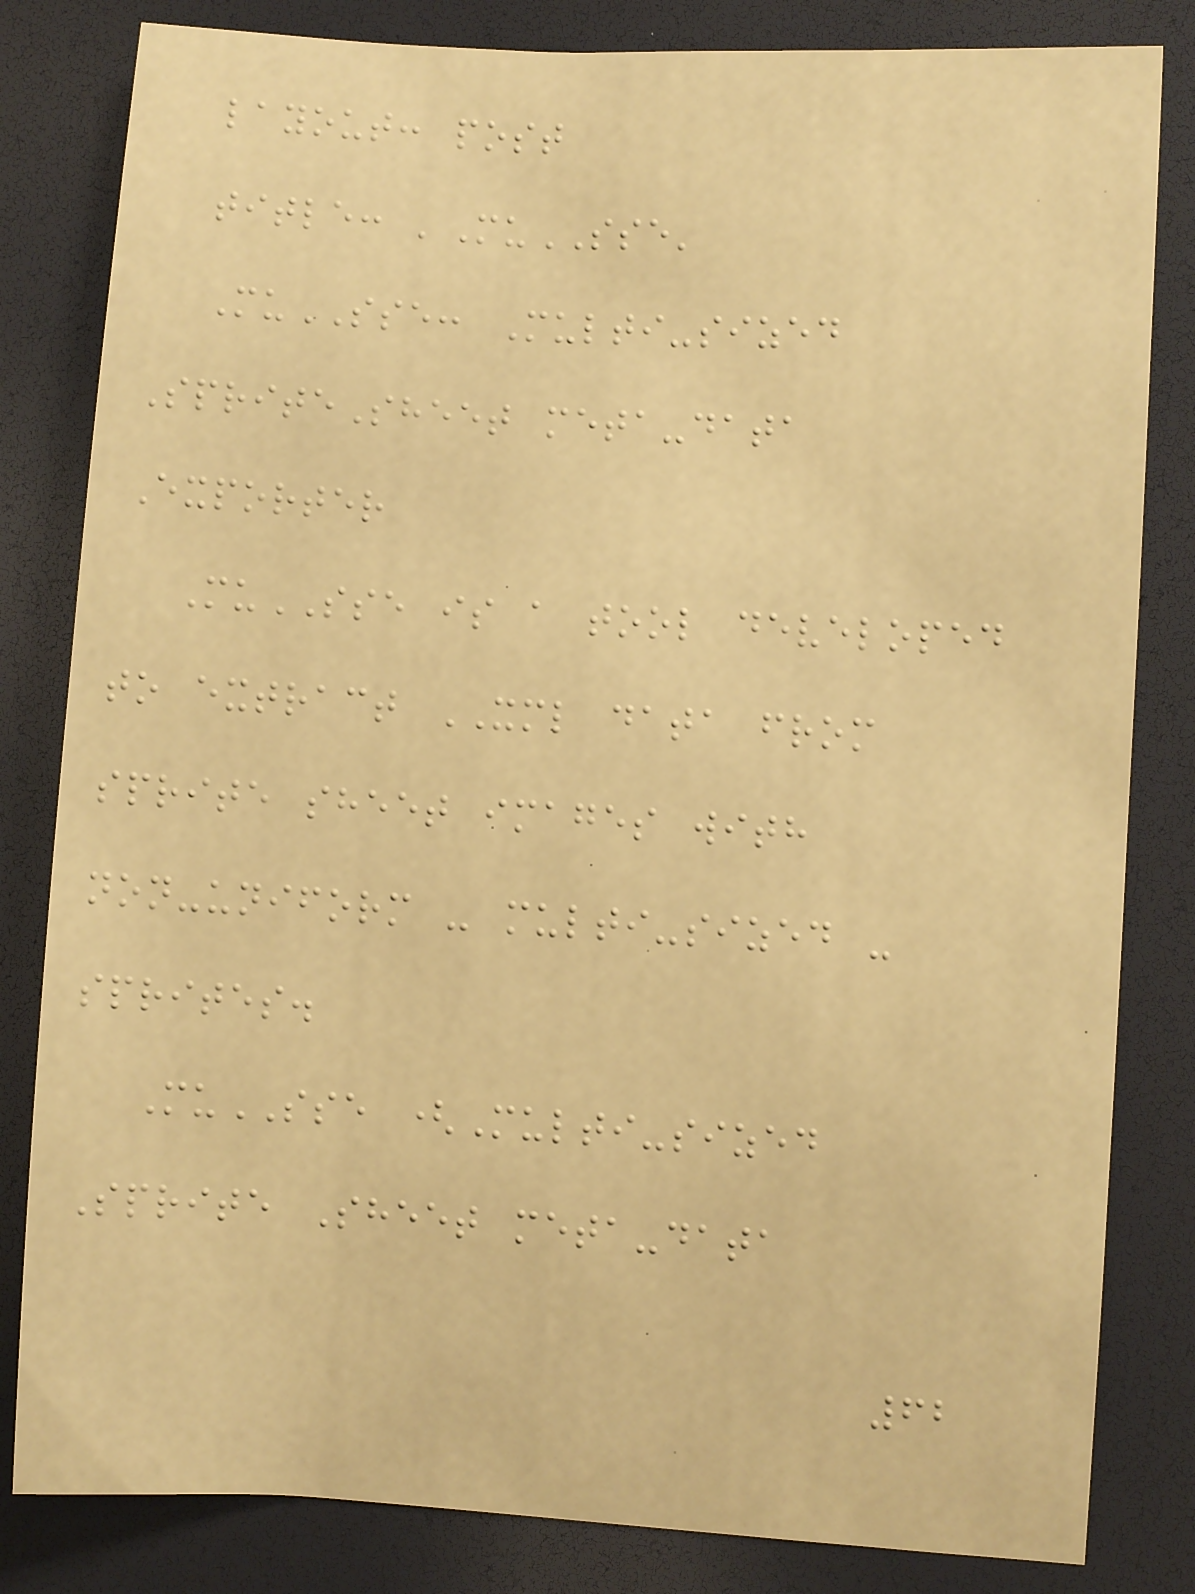layout: post
title: 'MuSSE'
MuSSE: Multi-sized
SpriteSheet meta-data
Exporter
MuSSE is a tool developed
to extract XML data from
sprite sheet images with
non-uniform - multi-sized -
sprites.
MuSSE (Multi-sized
Sprite Sheet meta-data
62
